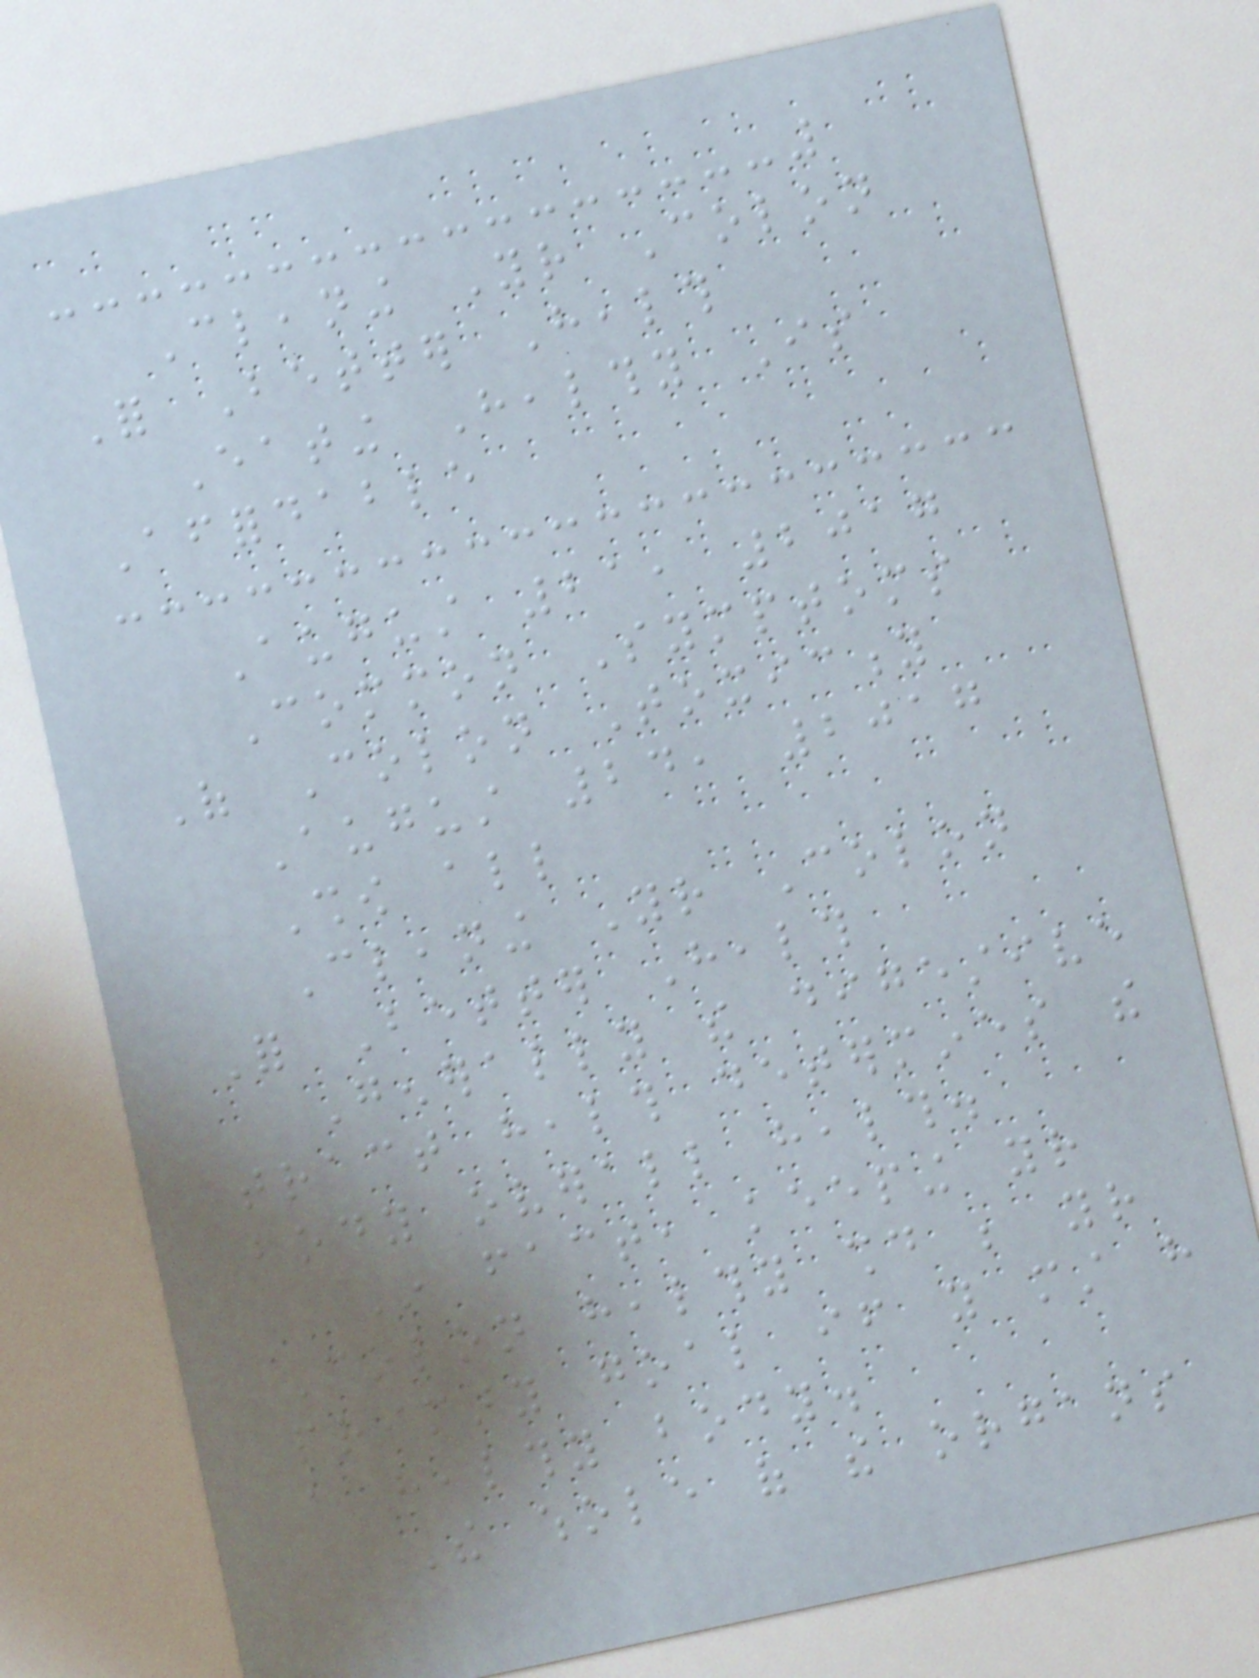Cleaning Your Colon
For Better Health
Eating Healthy Is
Affordable
August 21, 2017
Common Symptoms
Of Colon Toxicity
August 24, 2017
Show all
Cleaning Your Colon
For Better Health
Generally the digestive
tract health determines the
body overall health.
In fact, keeping your
Colon healthy should be your
primary goal if you must have
a healthy body.
The whole of the organs
